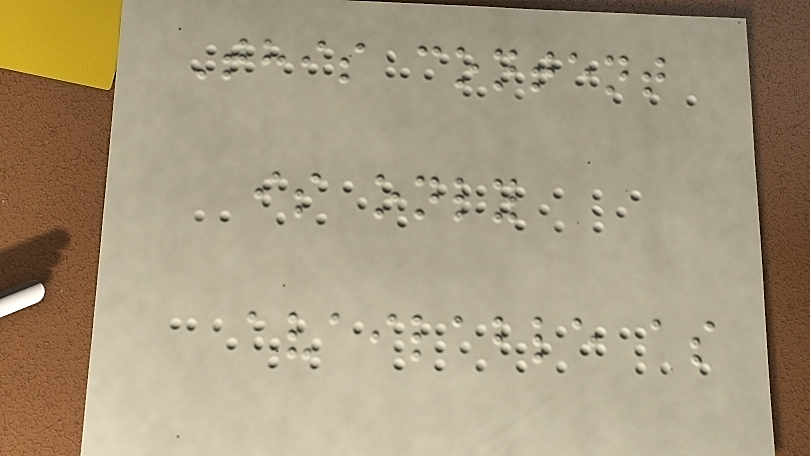This content
is only
available as
